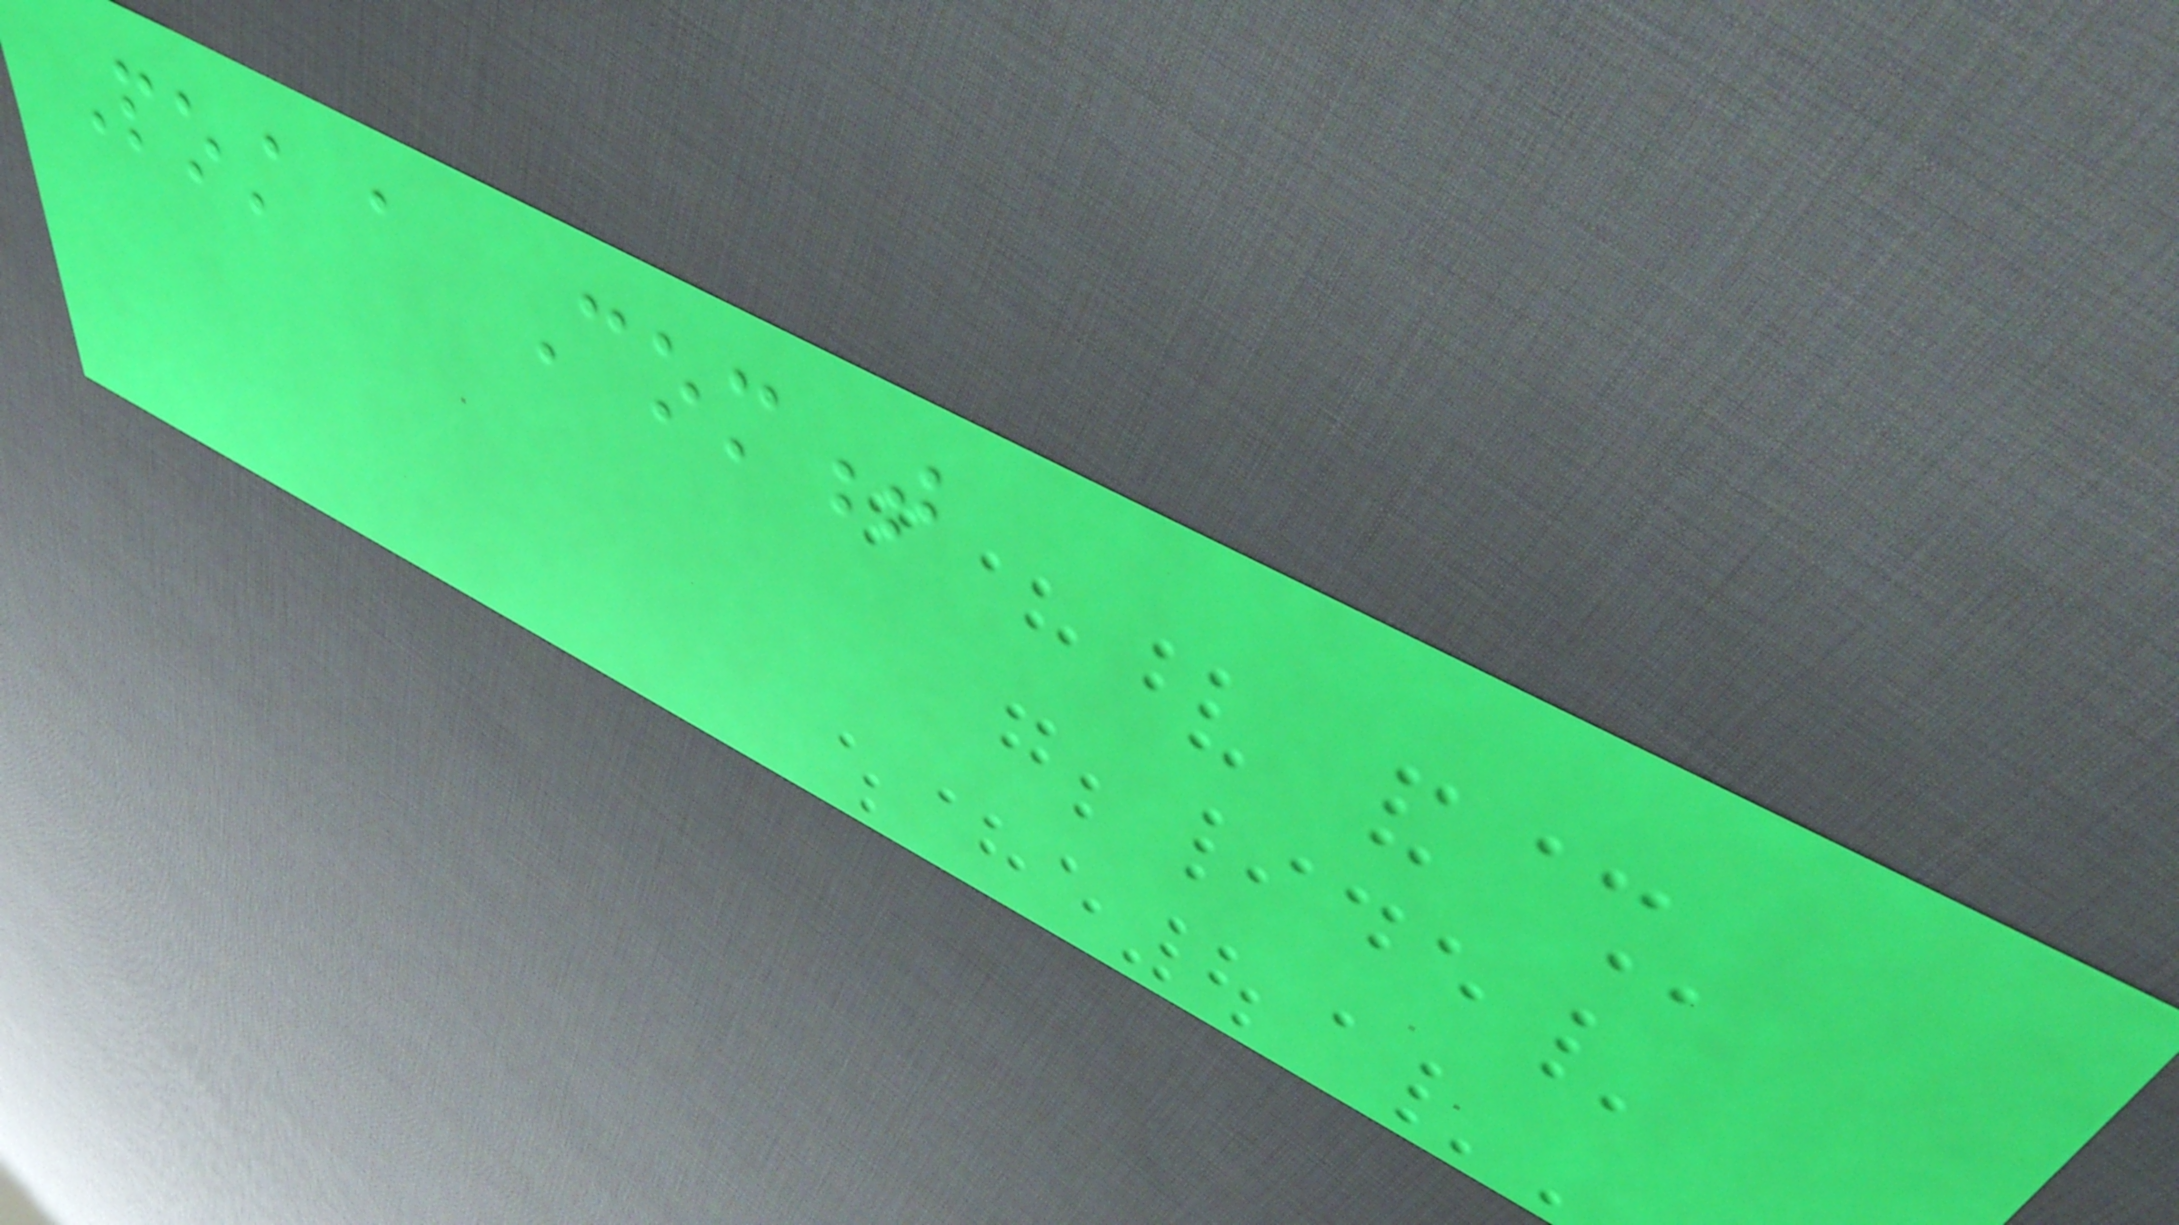Post a Comment
